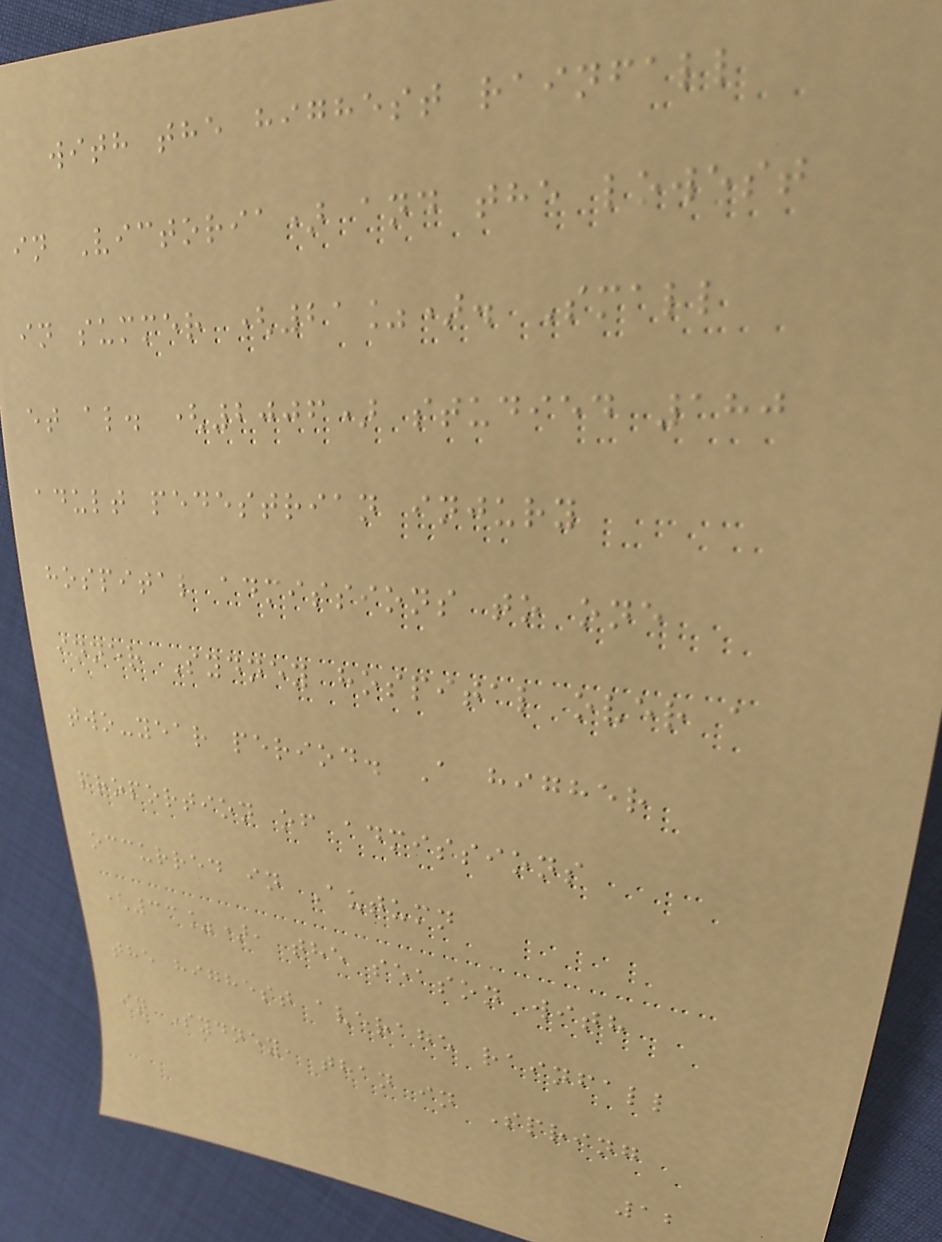with the highest rainfall
in Victoria) and the lowest
in summer (21%). Small
et al. (2006) studied 180
adult pedestrian injury
hospital admissions to one
inner Sydney hospital over a
two-year period. A higher
proportion of admissions
occurred in Autumn
(33%), the season with
the highest average rainfall
in Sydney, than in Spring
12
